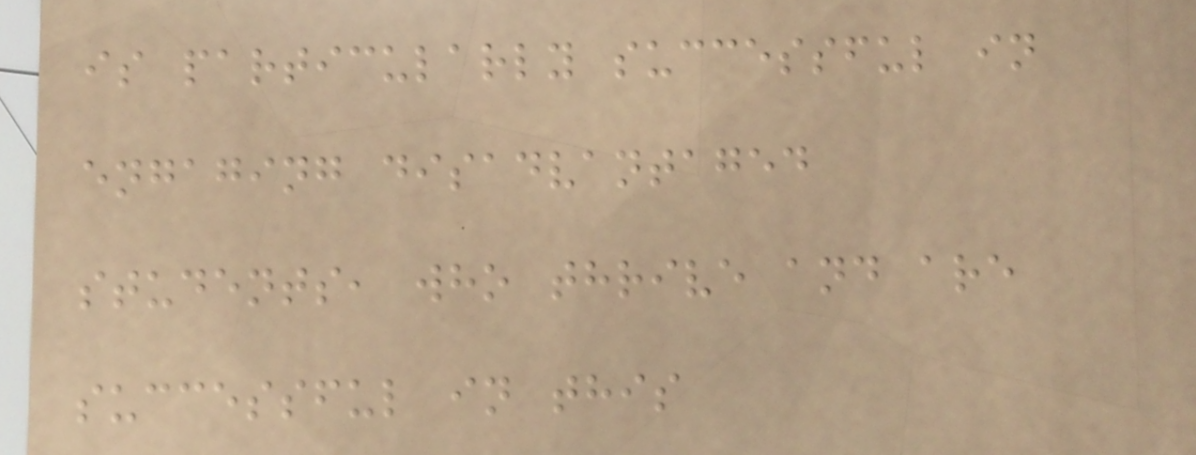is particularly successful in
engaging disadvantaged
students, who thrive and are
successful in this
